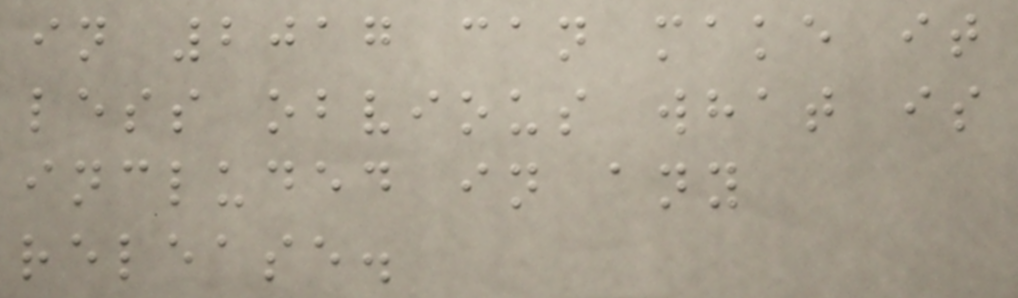in 2017 can make it
less obvious what is
included in any
release.
